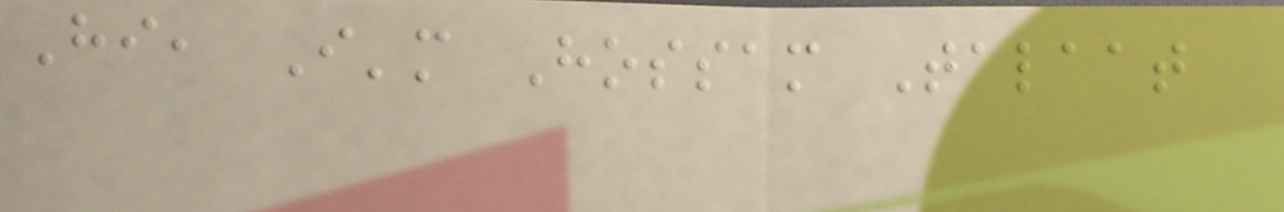Hi, I'm Hossam Talaat
